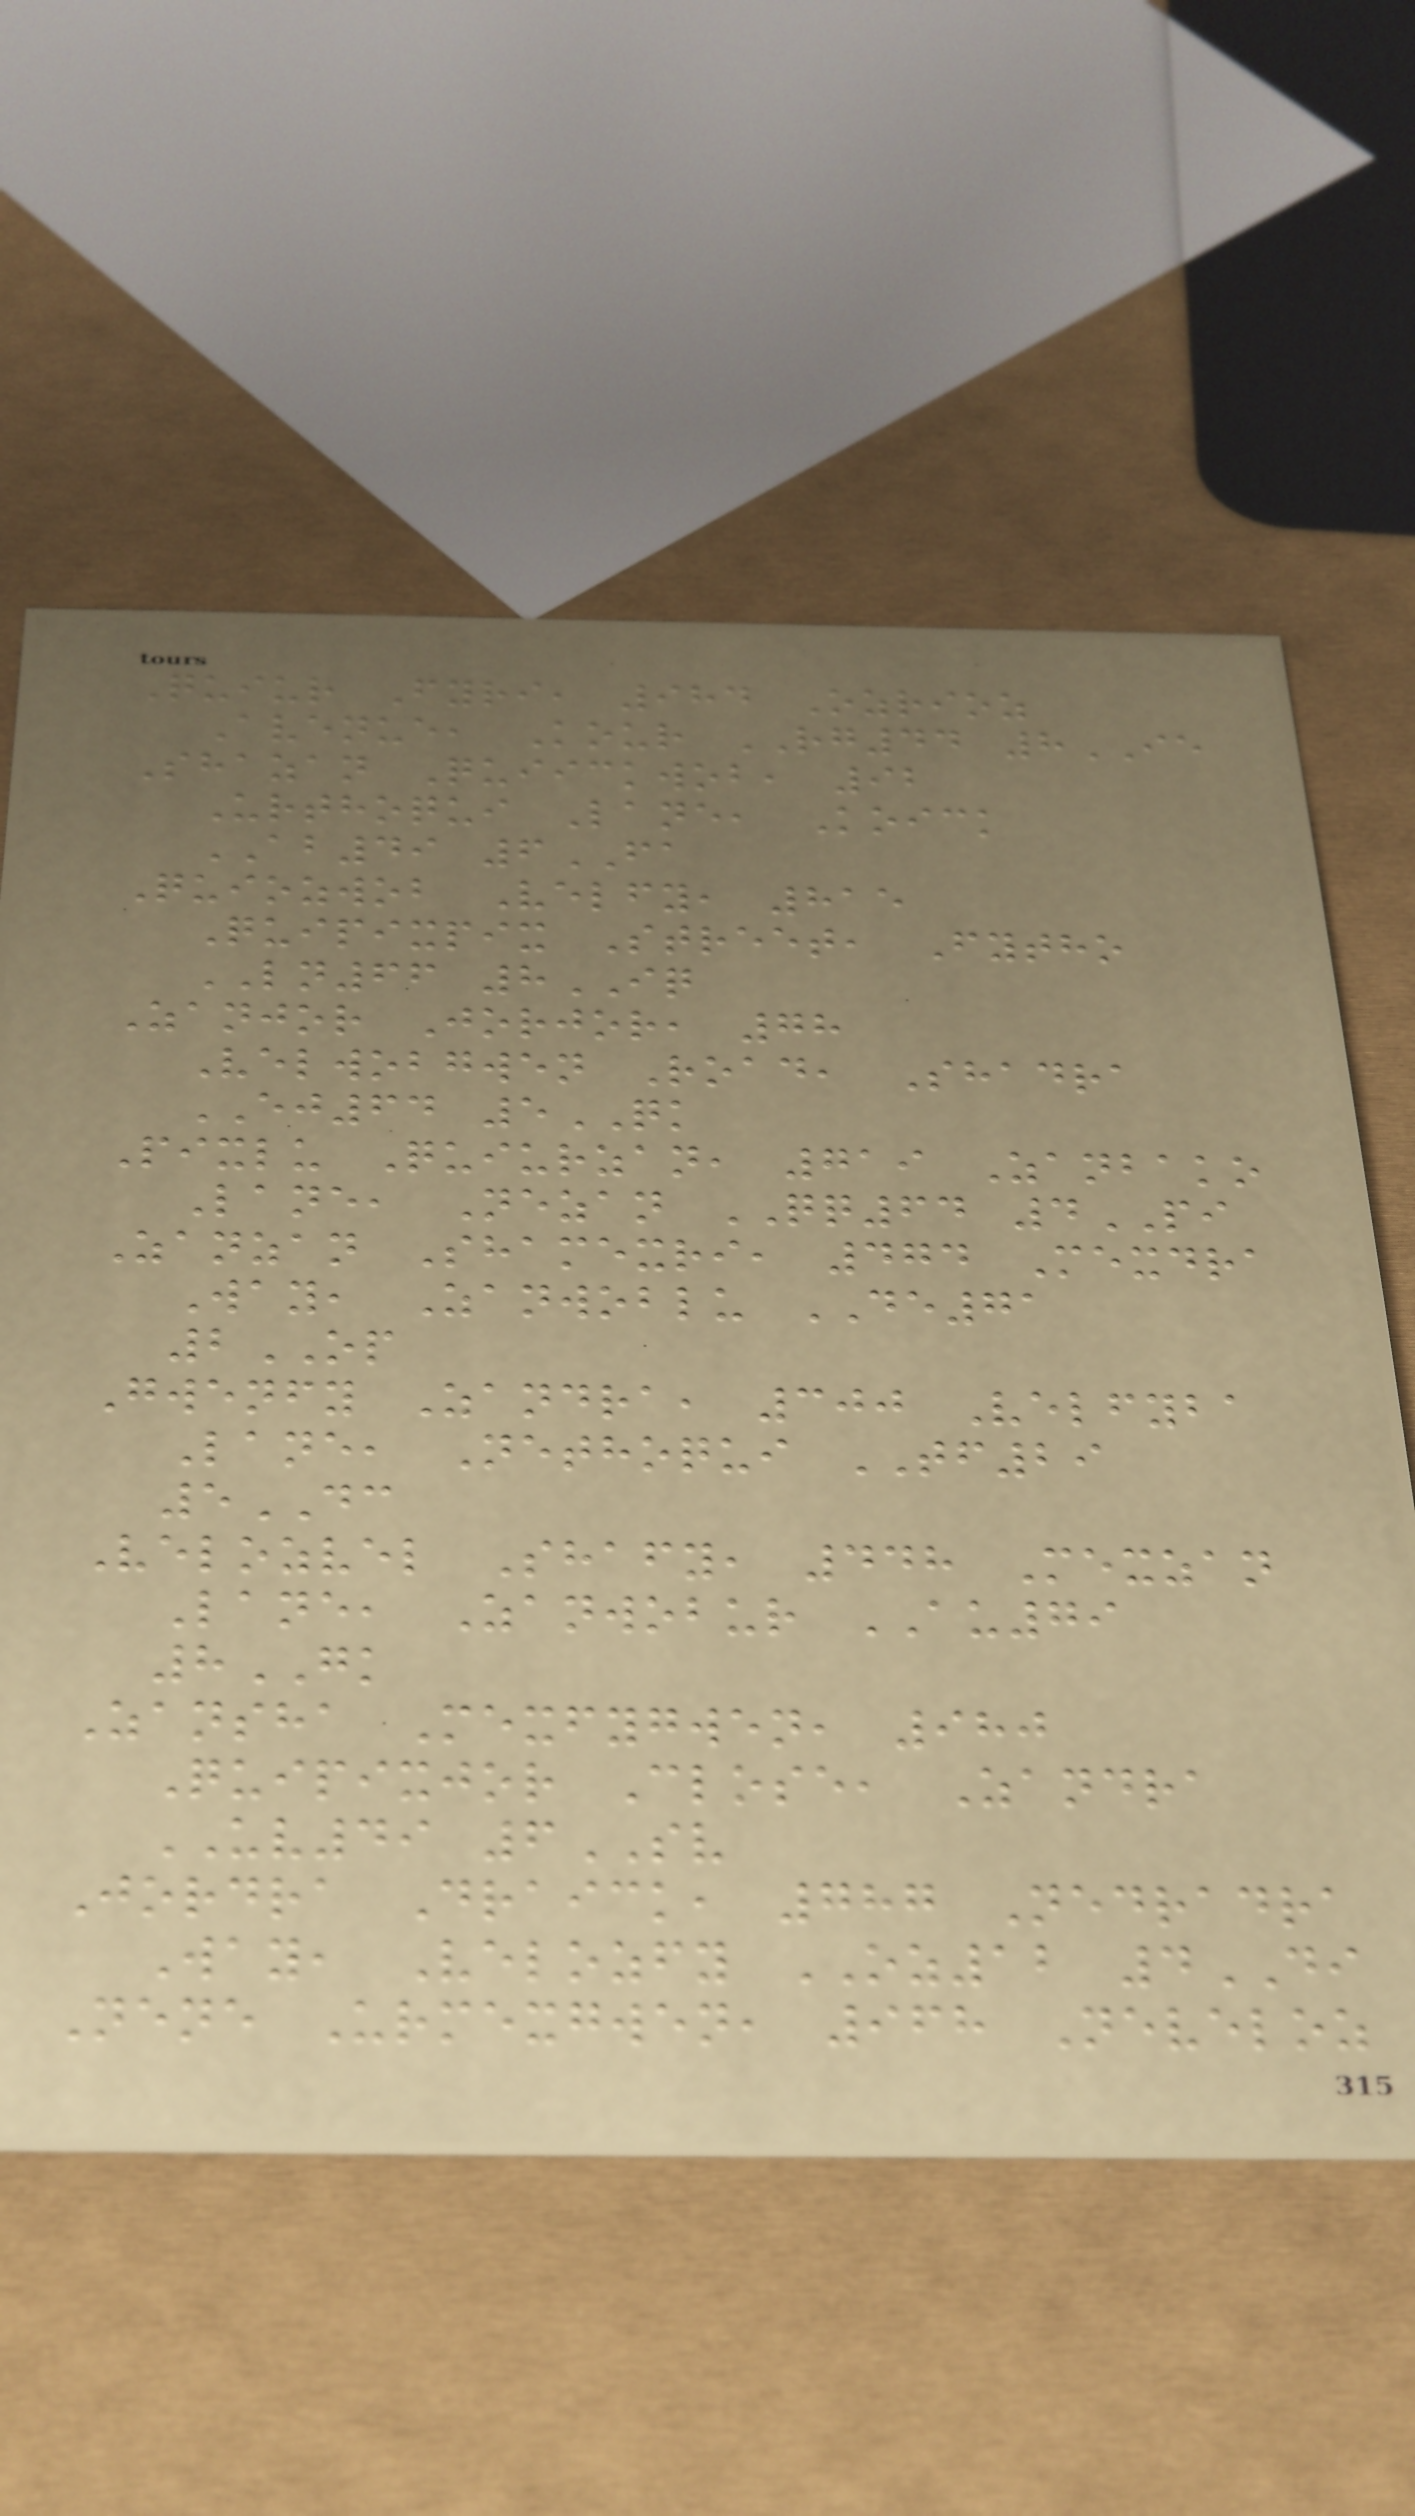Quiur Fyri, 984 Ozrioz
Avenue, Kour RG44 8IE
Shazan Quiickwob, 92
Urthoqui Lane, Koick
AB49 6FA
Quiozwob Velfy, 815
Quipixpix Street, Fytho
LN66 8IQ
Zanjor Jorjor, 78
Velwobgwen Road, Shadra
EJ64 5QK
Pixlu Quiurzan, 719 Zanbako
Lane, Nezan QQ64 4PI
Zanzan Shamexri, 474 Mexdra
Way, Zanwoblu DE71
2OP
Gwenfy Zandra, 300 Velfyba
Lane, Nethoqui TF29
5DC
Velozvel Shafy, 448 Mexzan
Lane, Zanwobur AU79
8GK
Zansha Mexfygwen, 980
Quipixjor Close, Zandra
UV49 6SV
Jordra Draick, 787 Nedradra
Way, Velozfy OZ12 4DI
Nene Urmexgwen, 968 Neveloz
